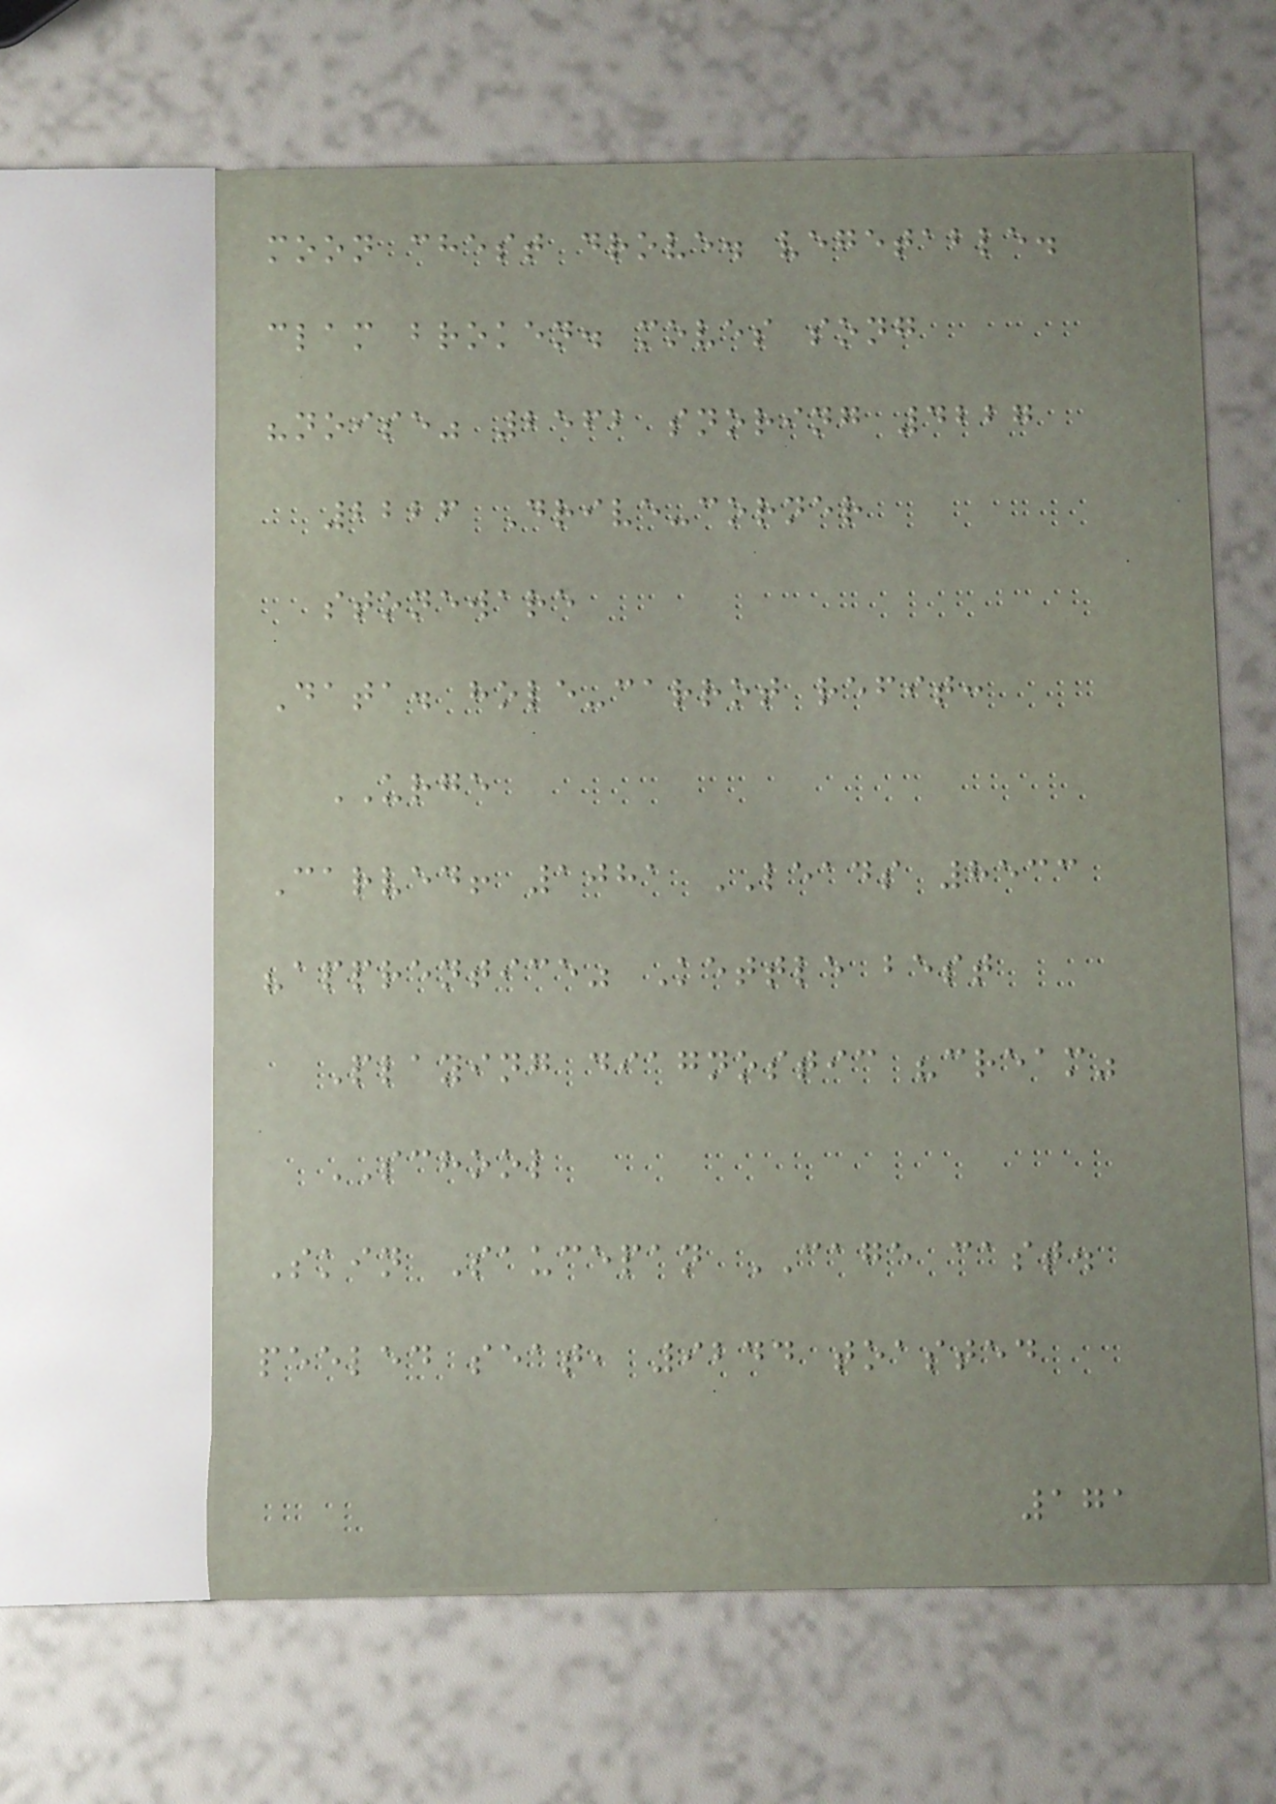moon chest drove. vegetable.
clam broken. moves song
"noise" 2562 snoring 4227
2226 Drive-corner
stoneware
Data. hole-carrot refit:
URGE
Carved! 1081 LEADS 8533
"apprentice" Kettle best
Playing diagnostic "cream"
SCHOOL
Skin Saucepan CAGE cast.
peeled seat, 9244 toasted
171
